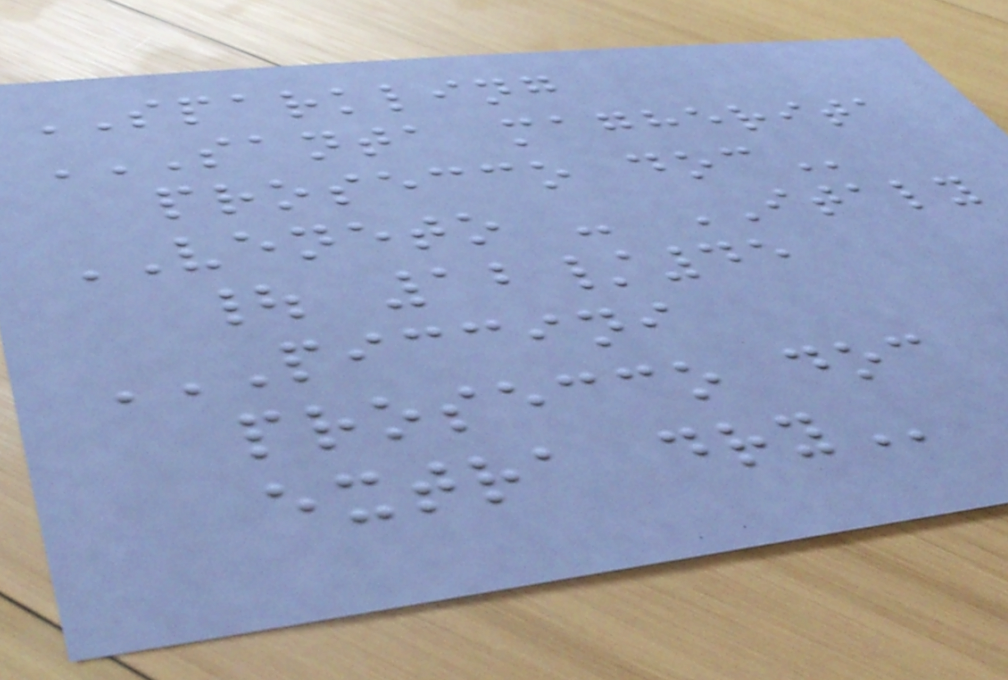SPARKLING
SANTA MAGHERITA
PROSECCO DOC
VENETO - ITALY
| 12/45
PICCINI
PROSECCO DOC
EXTRA DRY
